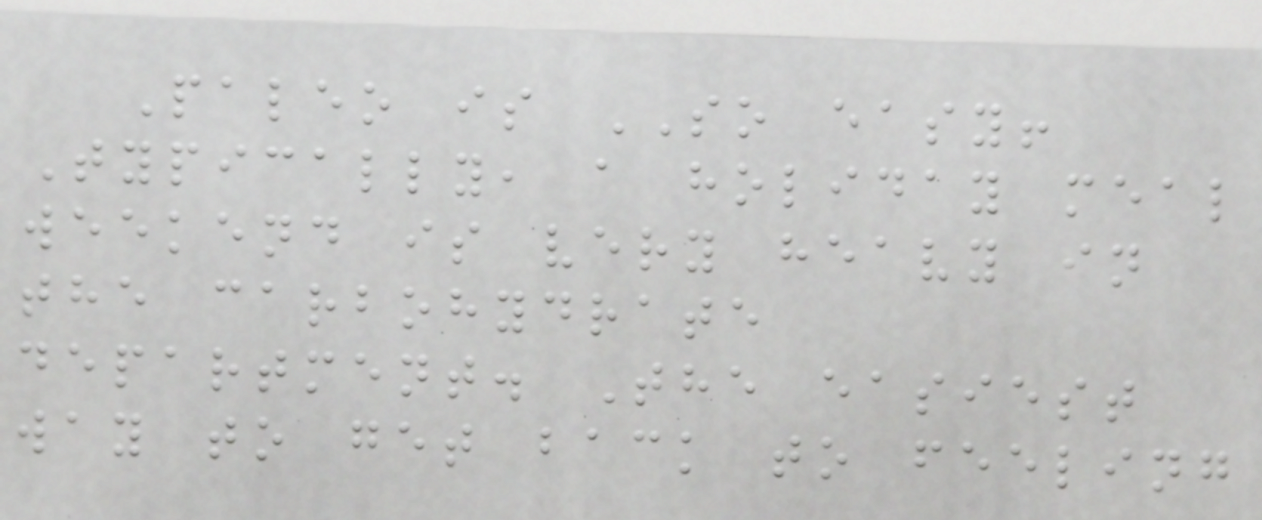Paleo is SO easy!
Typically, a holiday meal
weekend is very heavy in
the carbohydrate
department. The easiest
way to get back to feeling
